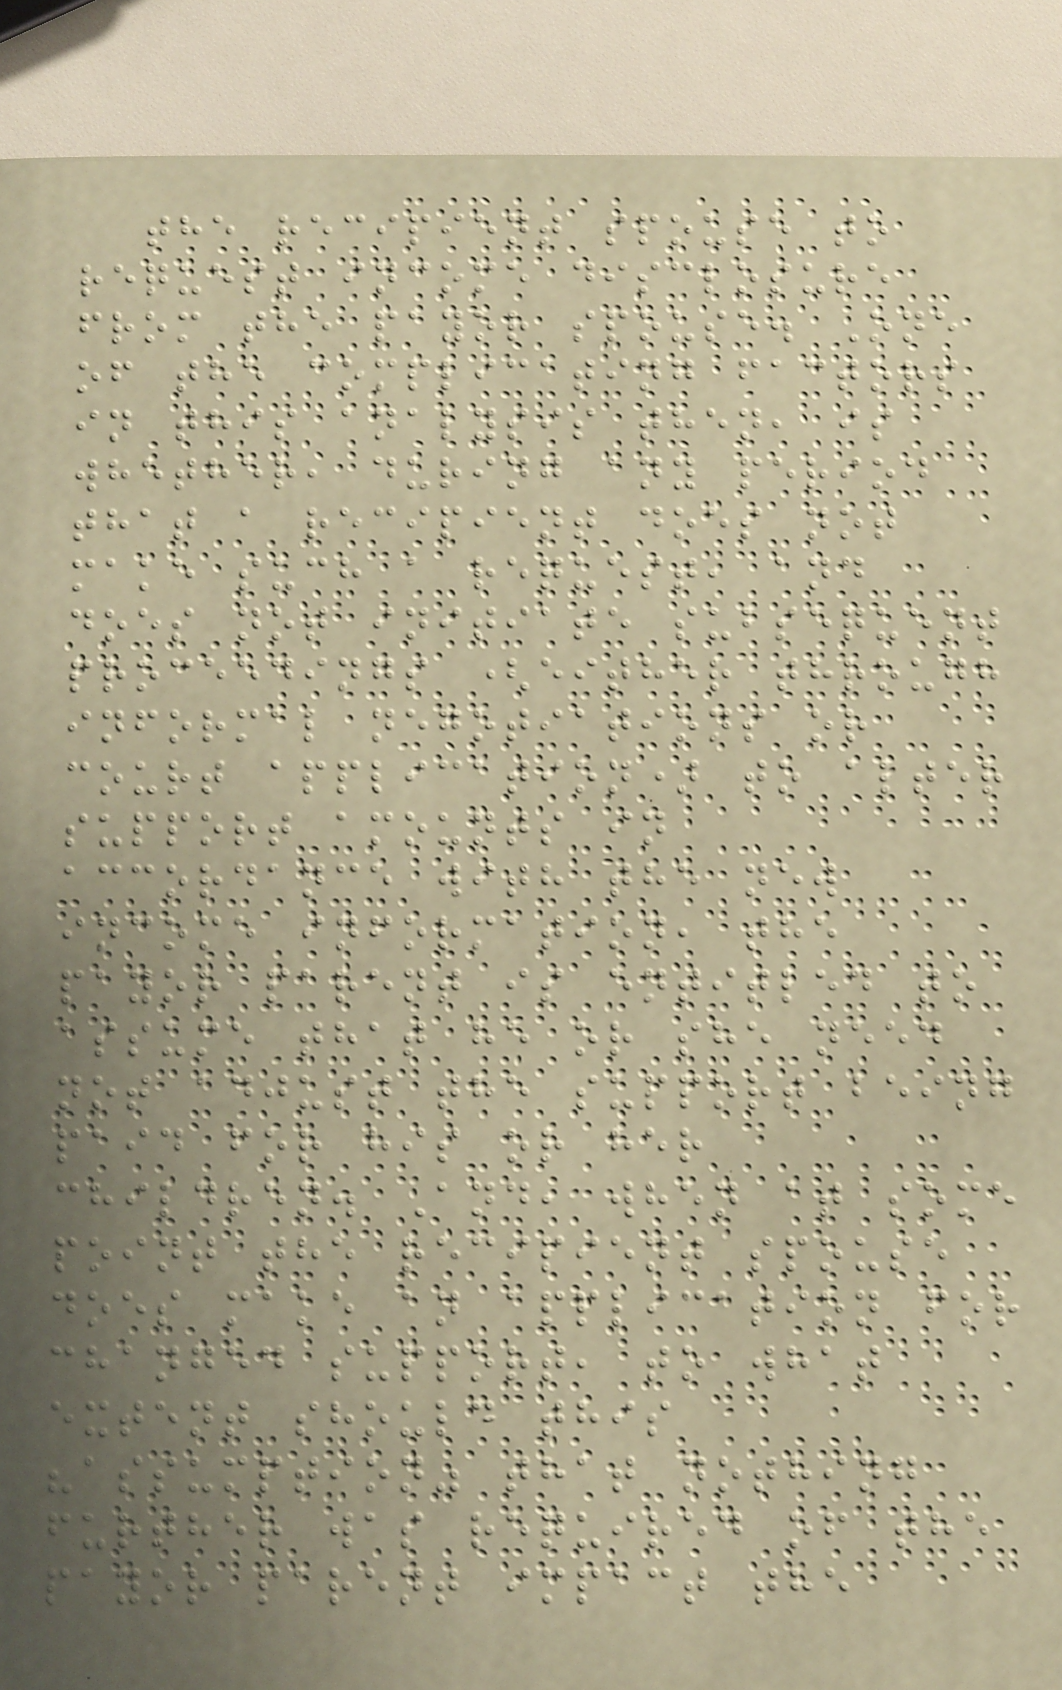the recipient spouse to
request income disclosure
from the payor spouse. One
of the complicating factors
in this analysis then, is
whether, during any period
that a recipient does not
make such a request, and
does not initiate subsequent
proceedings (either through
informal negotiations or
court application) to alter
support amounts in
accordance with the new
income information, the
payor parent is entitled to
assume that he or she need
not adjust the support being
paid for his or her
children. And, when at some
point the recipient spouse
does make an application for
changed support, to what
extent should this
"assumption" that nothing
further was required of the
payor parent impact the
